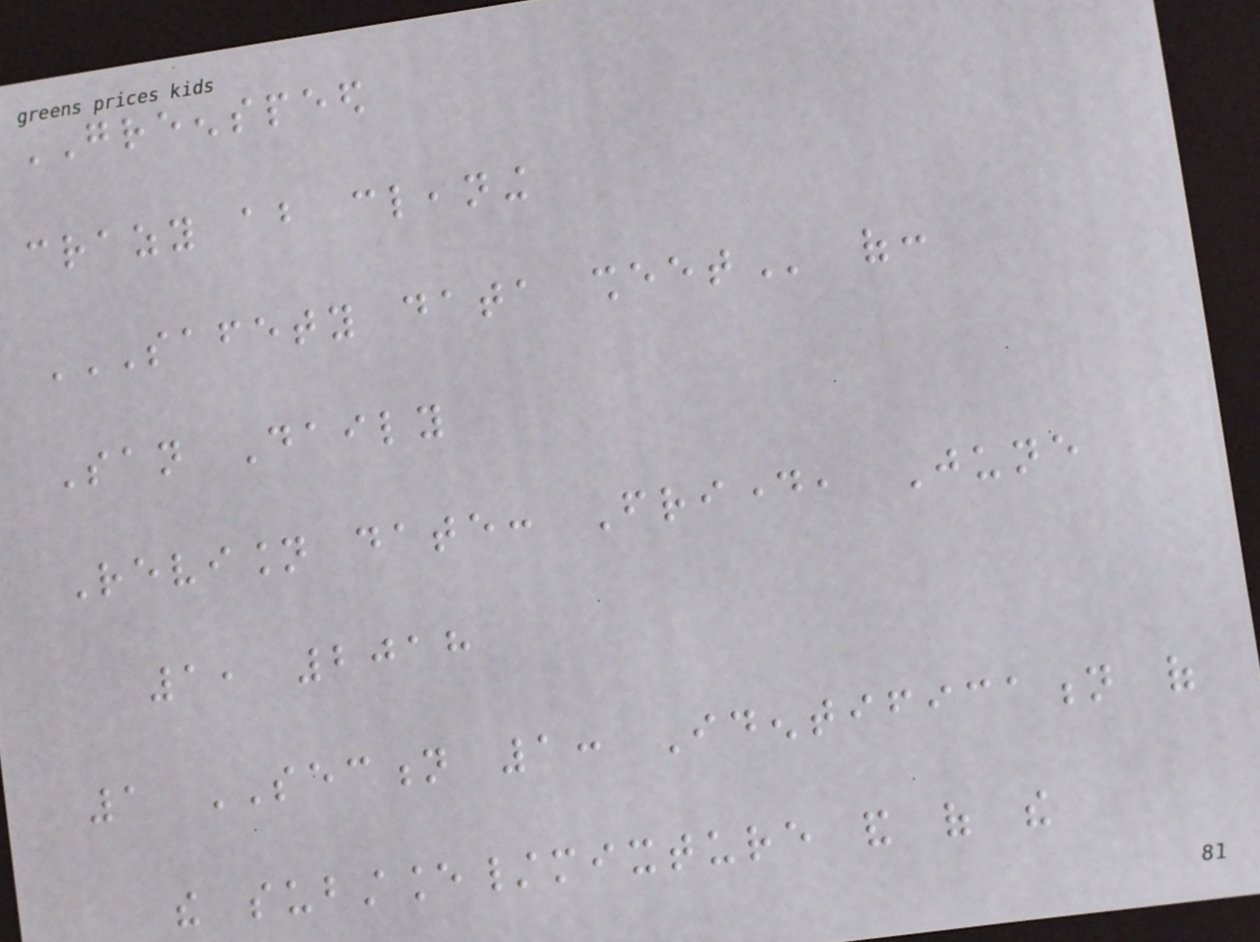GREENSPEED
crazy about cleaning
SAFETY DATA SHEET of:
San Daily
Revision date: Friday, June
1, 2018
1 SECTION 1: Identification of
the substance/mixture and of the
